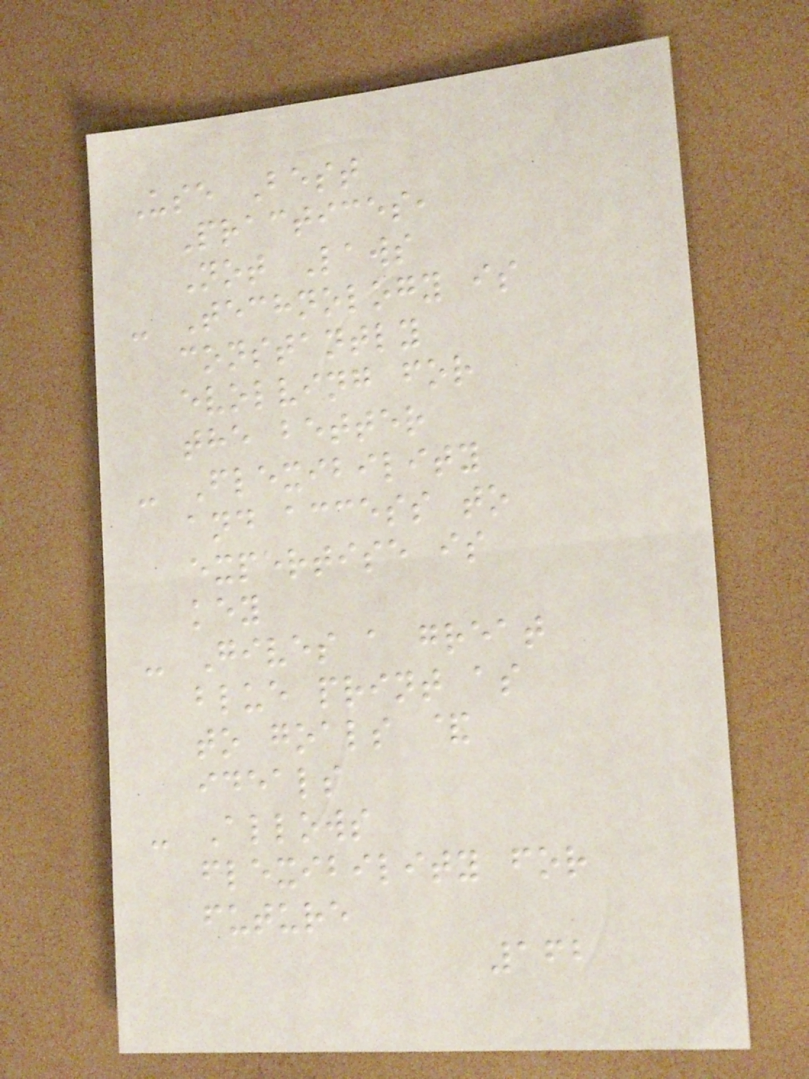Use Best
Practices,
Not Laws
- Technology is
constantly
evolving for
the better
- Flexibility
and access to
expertise is
key
- Gives a great
blue print as
to goals &
ideals
- Allows
flexibility for
future
162
